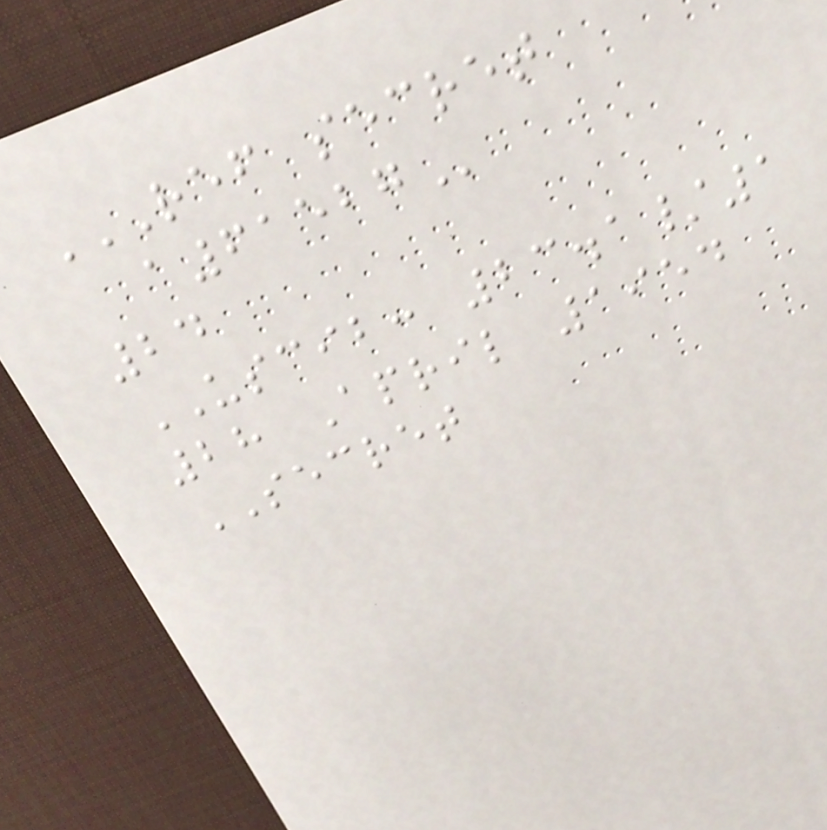REF SECRET
A61527
24
USCIB: 23.1/1
28 April 1954
SECRET
